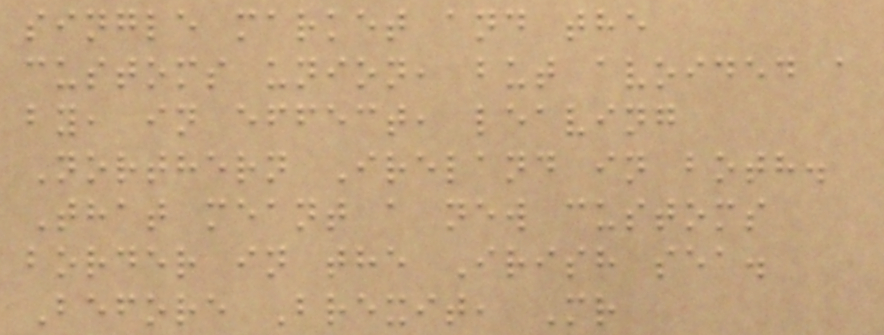single market and the
customs union, but avoided a
by, in effect, leaving
Northern Ireland in both.
That meant a new customs
border in the Irish sea.
Before Brexit, Mr
